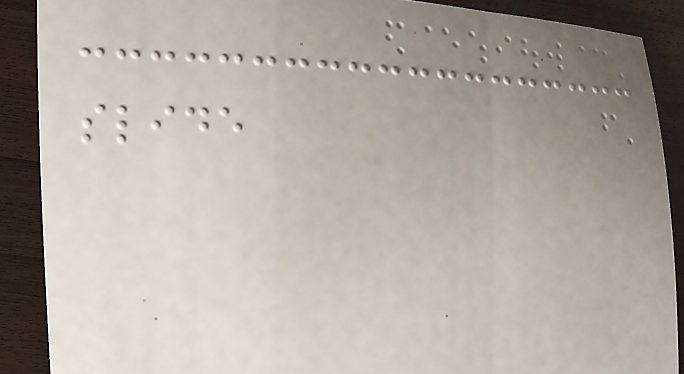slide
